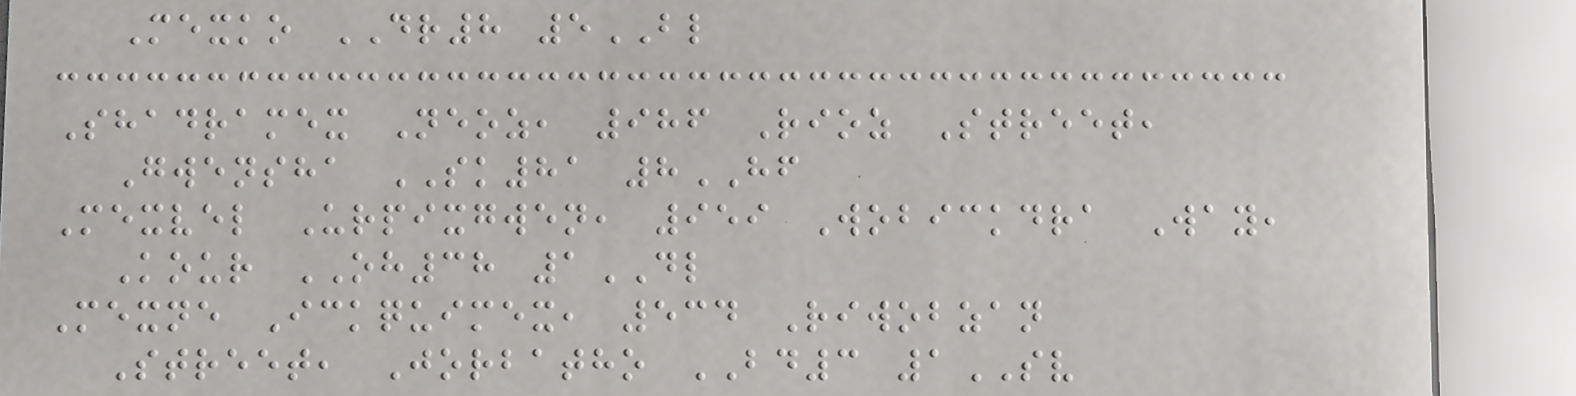Mexko DR8 5BL
Shadramex Neoz, 986 Rioz Street,
Gwensha SK81 8HF
Mexvel Urpixgwen, 959 Wobickdra Way,
Kour OH38 1DL
Mexne Ickquimex, 534 Riwobzan
Street, Jorbatho BD3 1SV
